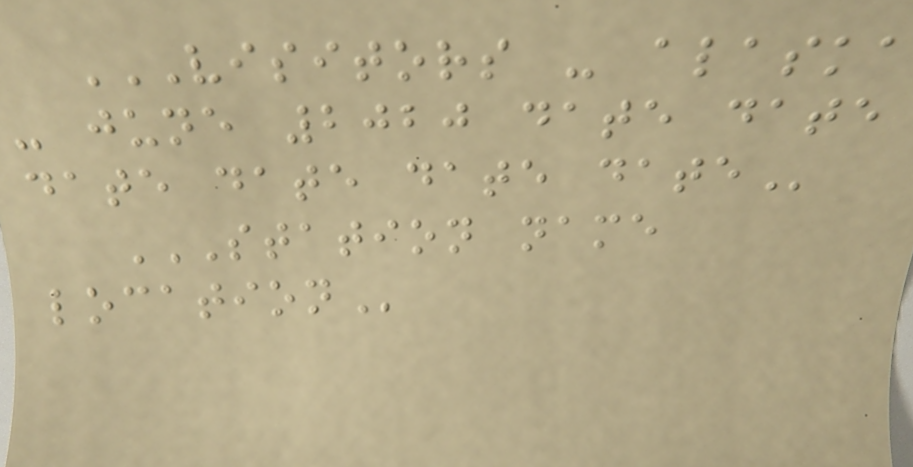VISITORS - ALASKA
- JUNE 2020 DATE DATE
DATE DATE DATE DATE
STATION NAME
LOCATION
